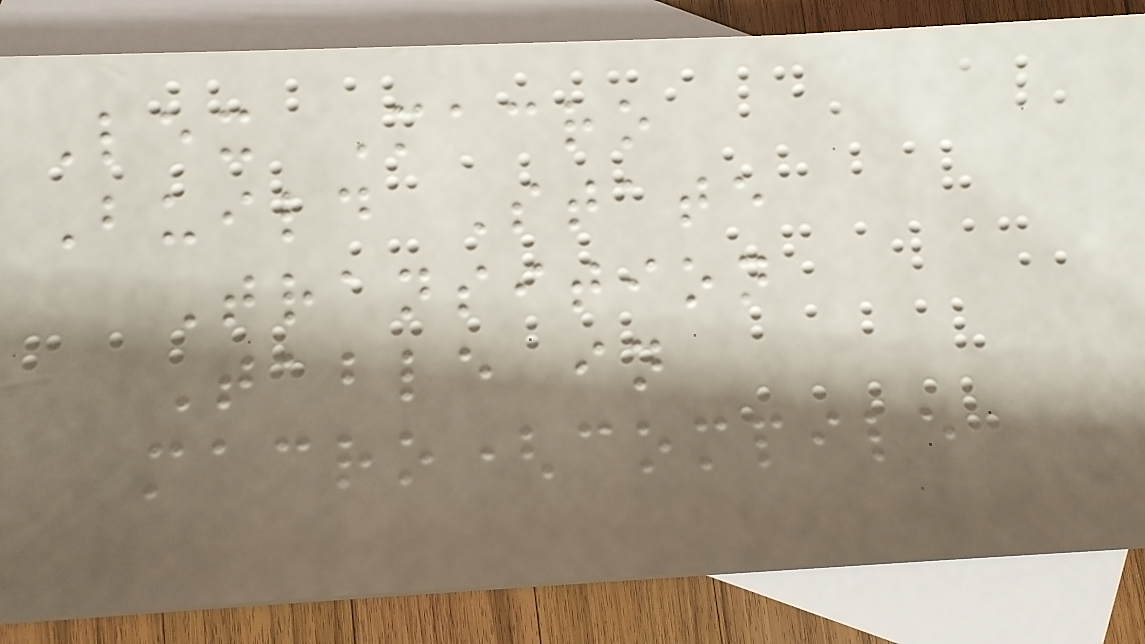Lex Macro
Build State
Transition
Table in
macro(compile
